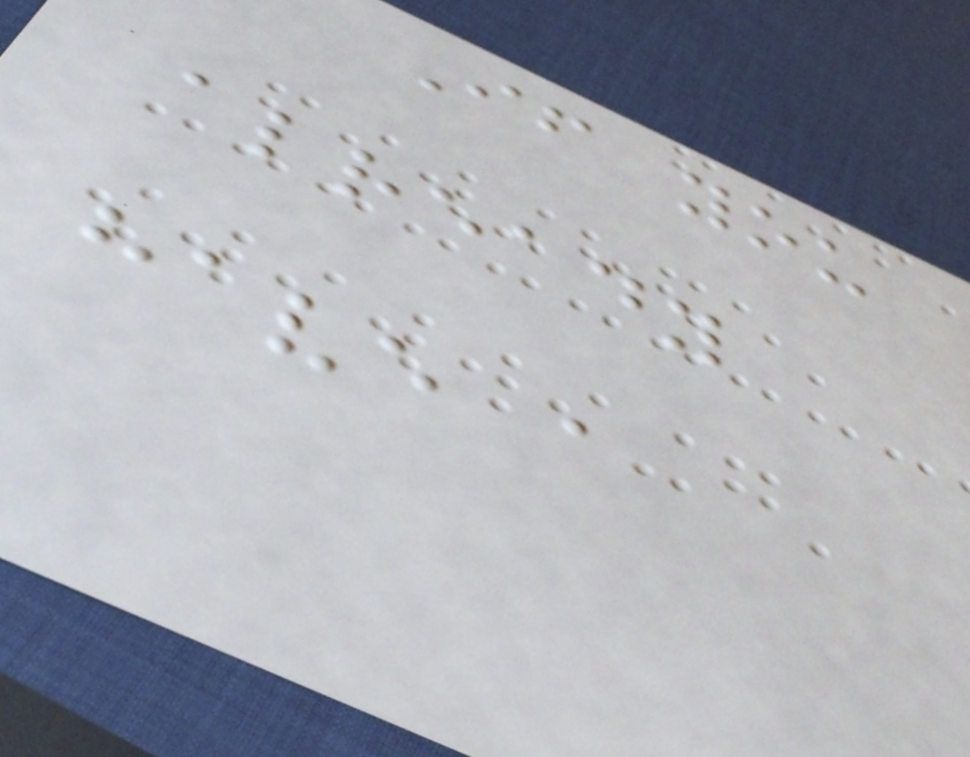If you
already
have a
